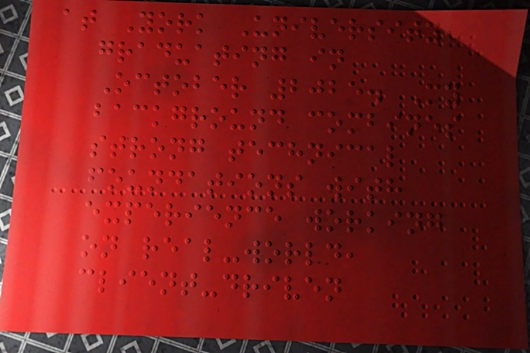at York University,
graduating in
October 2025. My
background combines
strong technical
foundations with
experience working
on real-world,
client-driven
